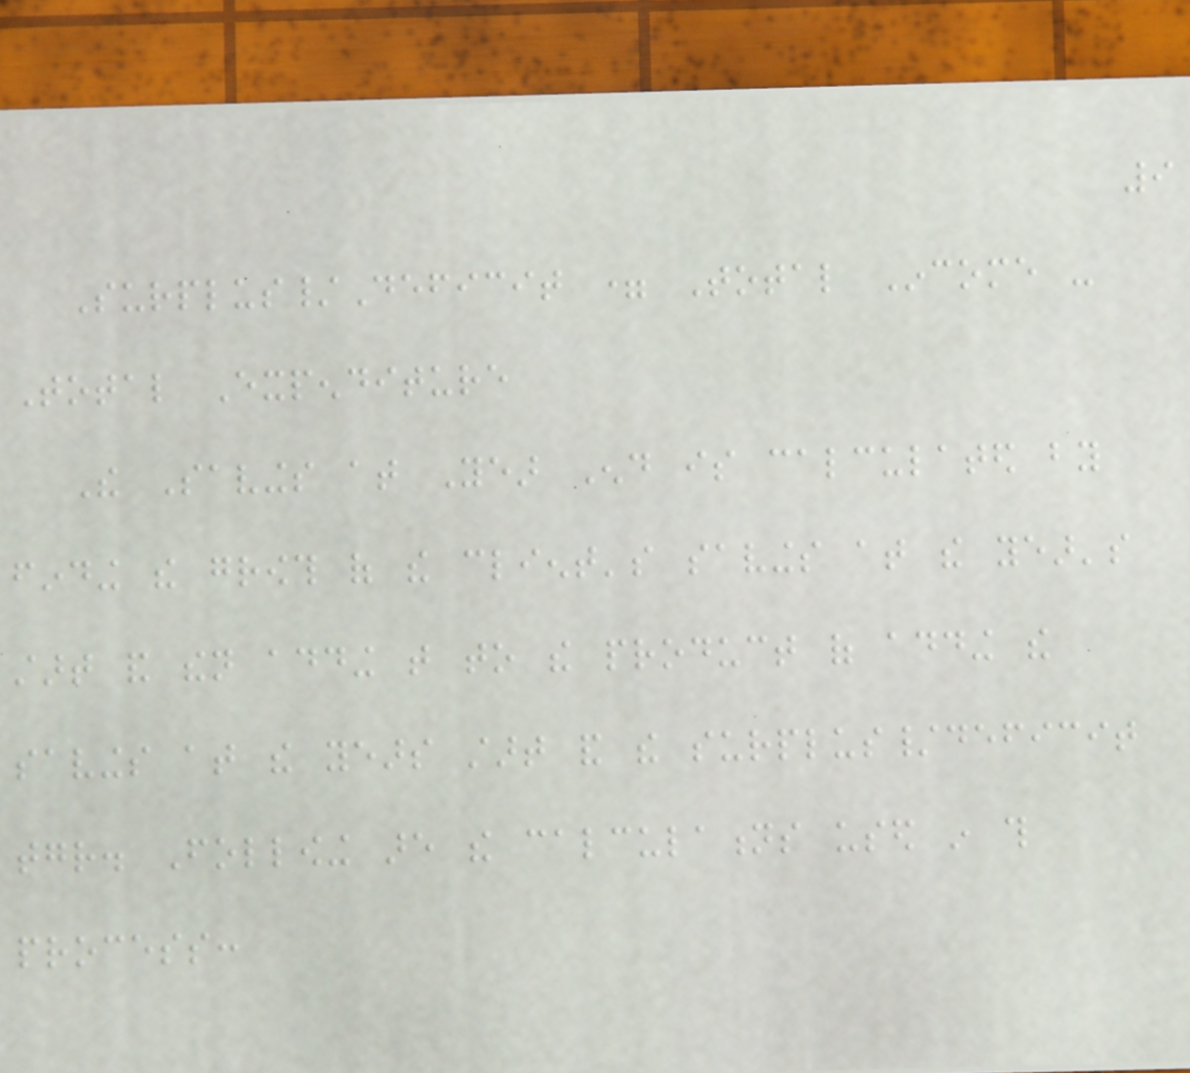9
Surplus/Deficit = Total Income -
Total Expenditure
The Savings at Year End is calculated by
finding the growth of the client's savings at the year's
start and then adding that to the product of adding the
savings at the years start and the surplus/deficit
together. Following are the calculations used in this
process:
